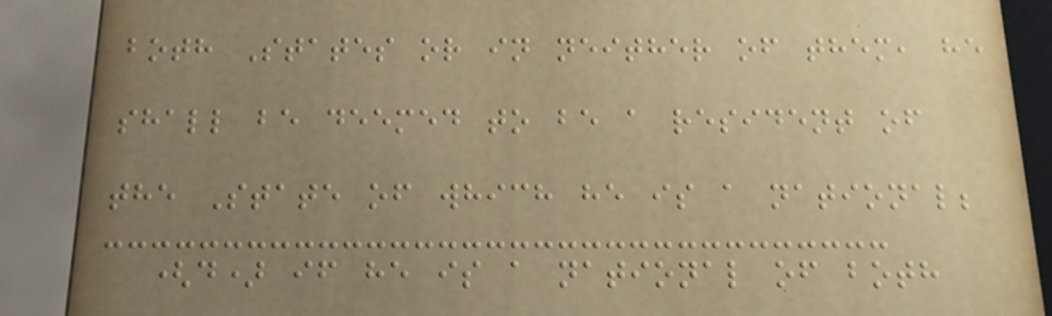both States or in neither of them, he
shall be deemed to be a resident of
the State of which he is a national;
(d) if he is a national of both
